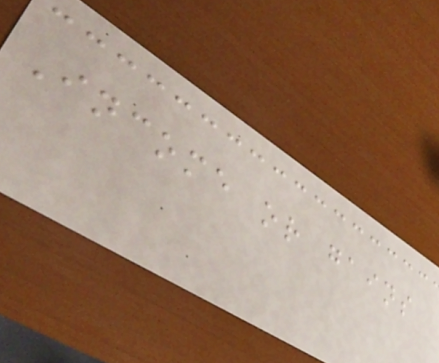Income or gains
